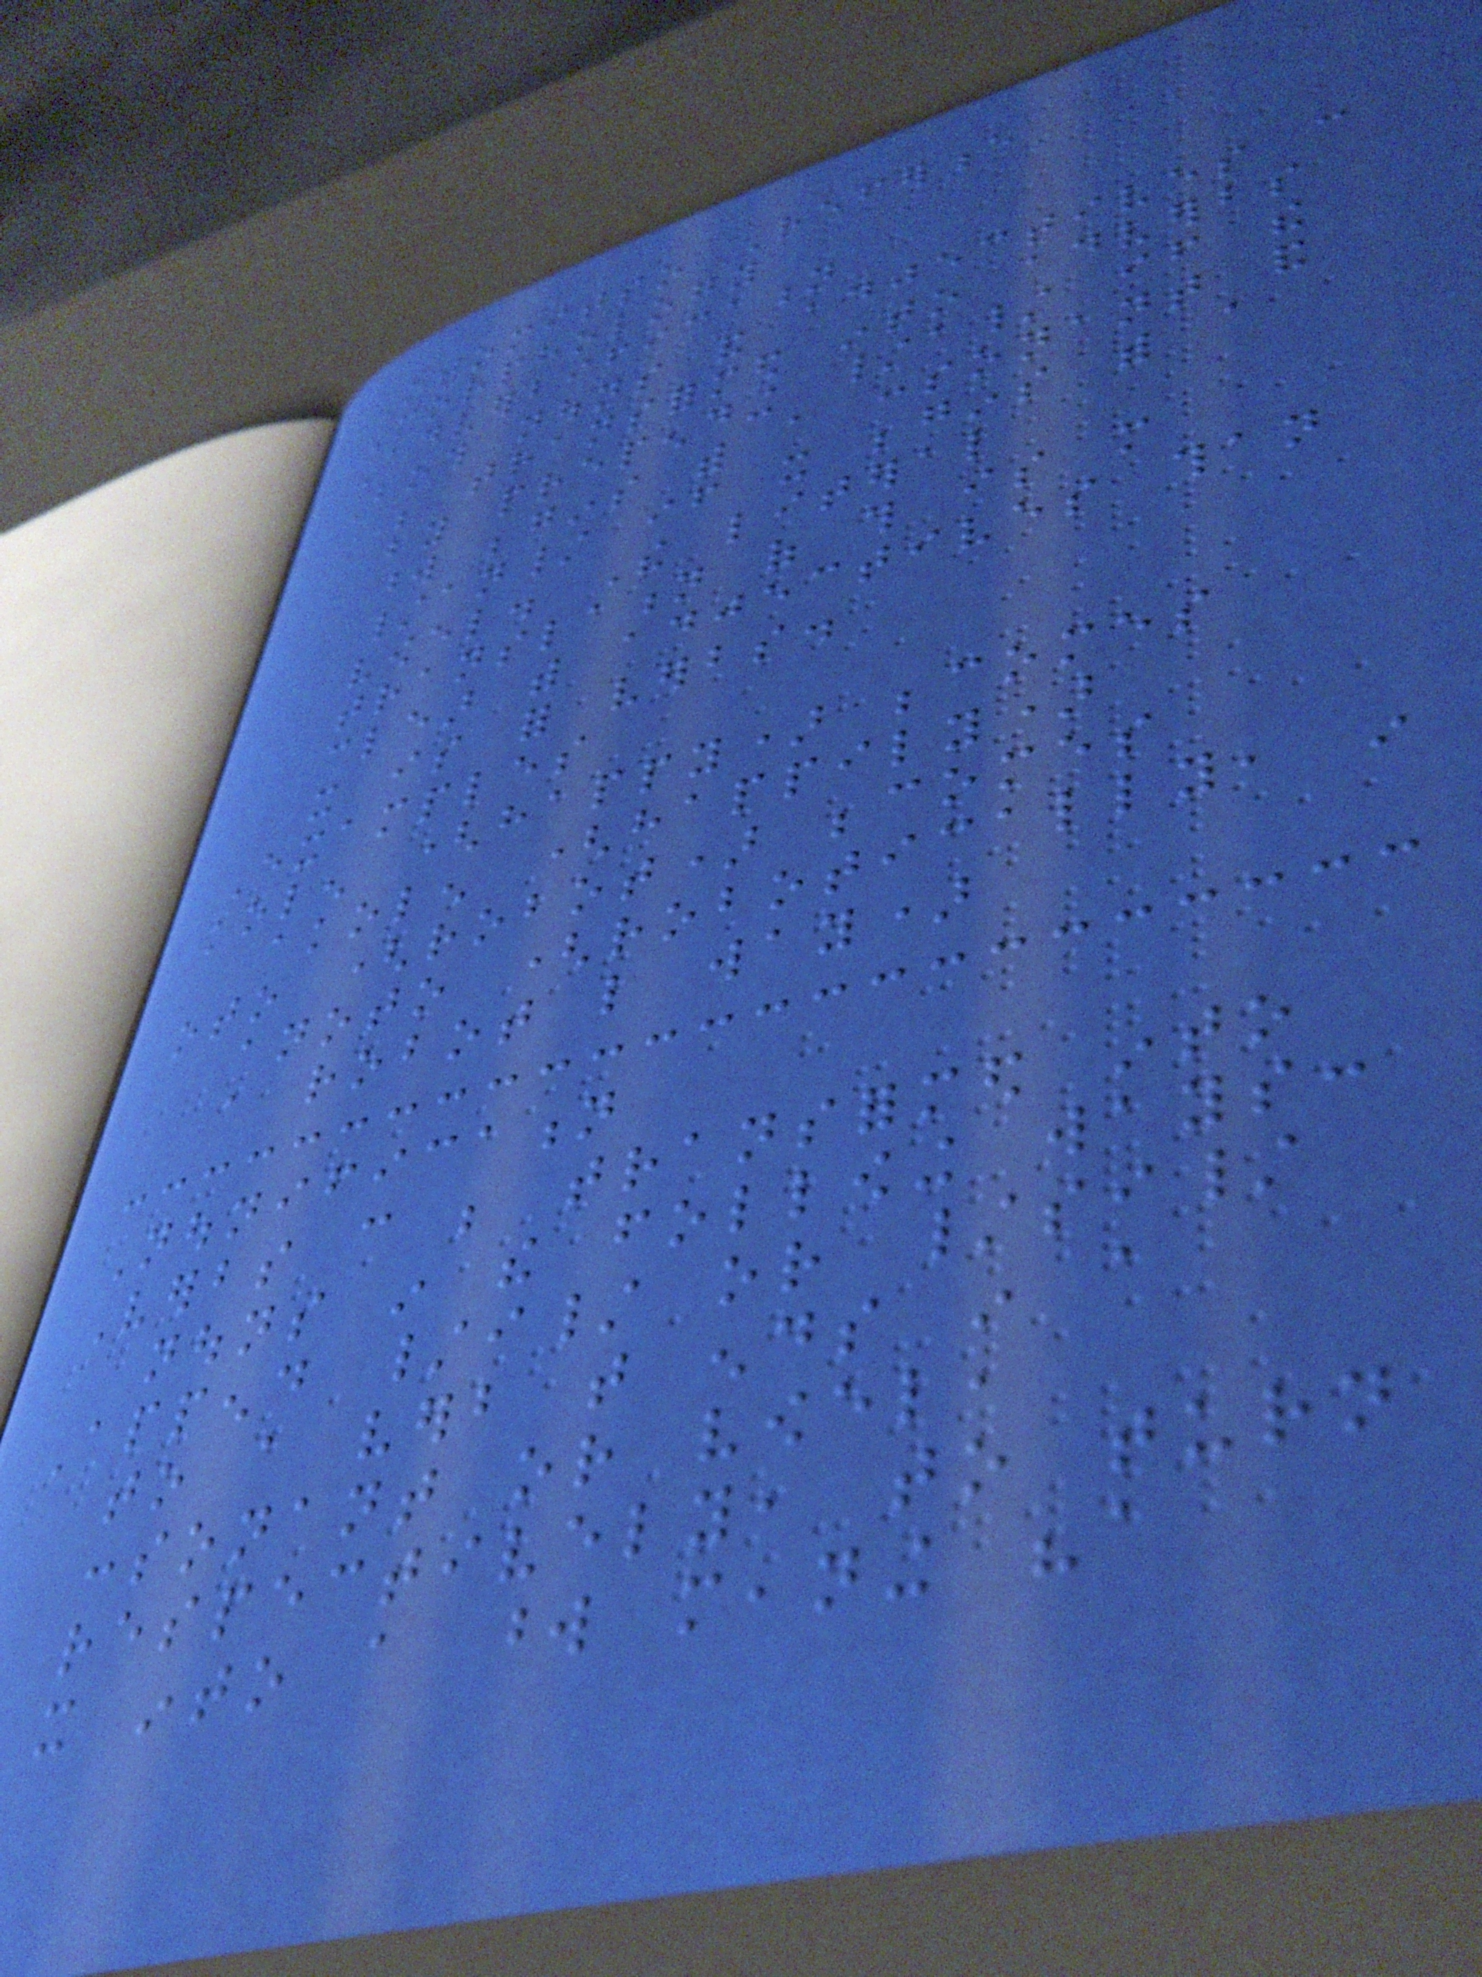Otomitso Reference
Morphology
Adverbification
Both nouns and adjectives can
be transformed into adverbs
by prepending /a/ if the
word begins with a consonant and
/an/ if it begins with a
vowel. The literal
translation of this is more
clear with adjectives than
it is for verbs.
Examples
kolen (happy) becomes
akolen (happily)
oto (robot) becomes
anoto (robotically, in
a robot like way)
Nounification
Verbs can be transformed into
nouns in the following ways:
Append /i/ or /si/
to a verb that ends in a
consonant or vowel,
respectively, to turn
it into a word meaning "a
